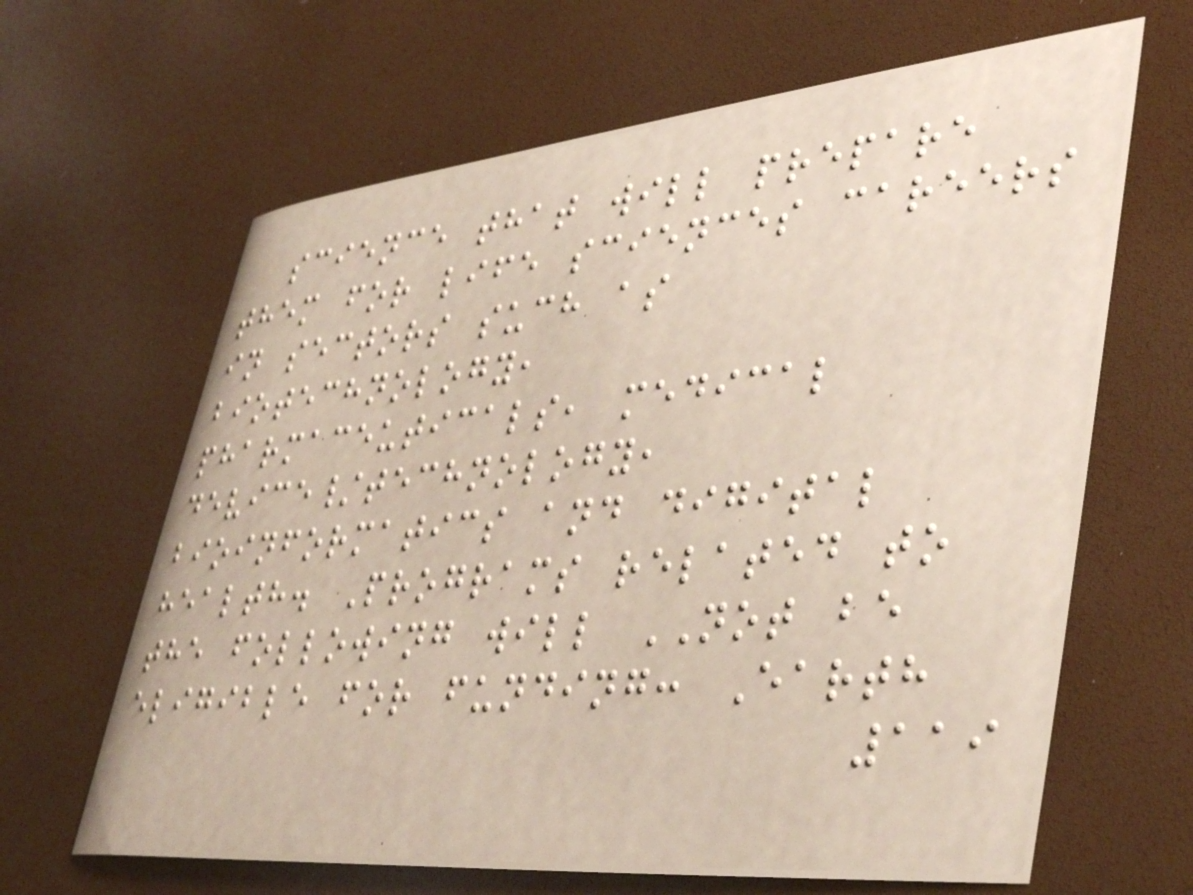science that will prepare
them for life sciences careers
in sectors such as
biotechnology,
pharmaceuticals, medical
device/technology,
bioinformatics and digital
health. Programs related to
the following will NOT be
eligible for funding: Earth
119
